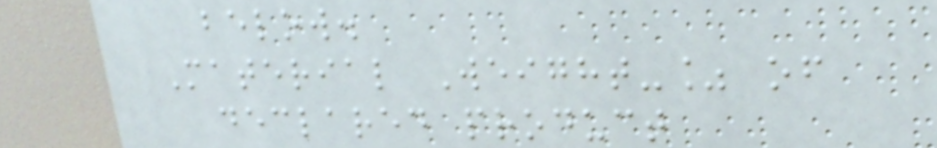below.
Material Weight-% of
declared product
